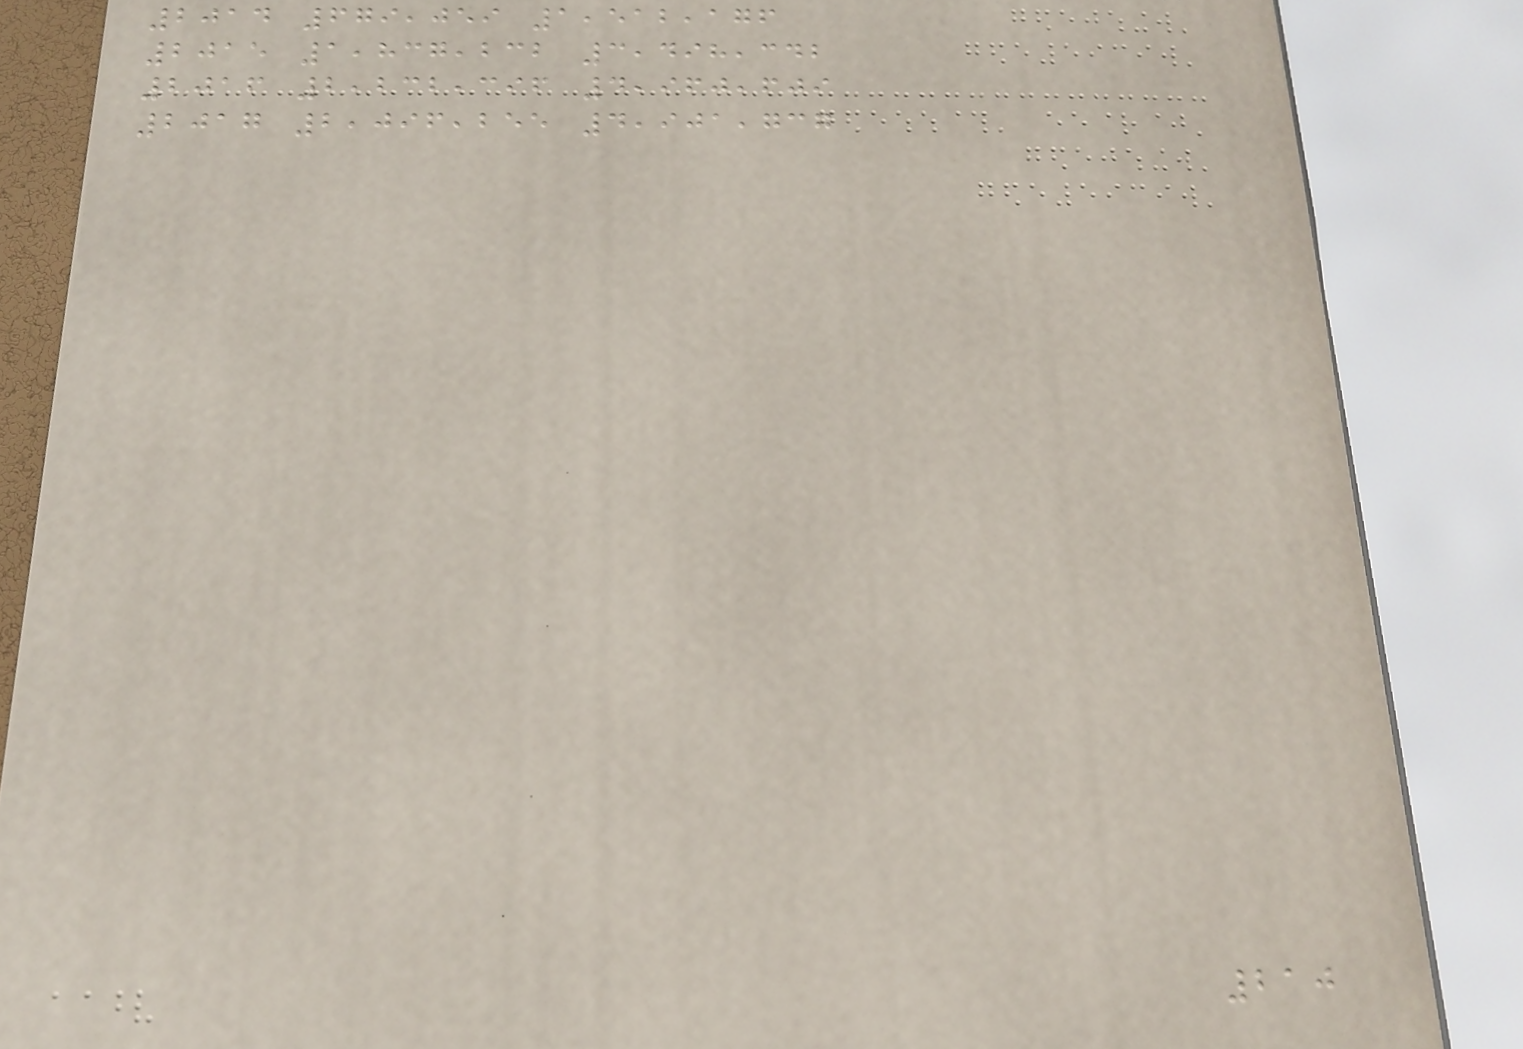2014 679,059 1,512,176
2015 1,837,232 3,498,342
2016 2,232,396 4,960,609
2017 2,096,255 4,901,737
210
